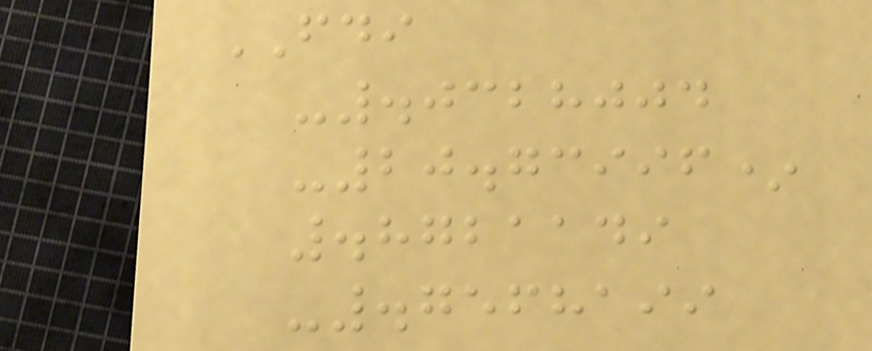FDI
-.0328004
-20.73996*
.8721149
-.7568199
